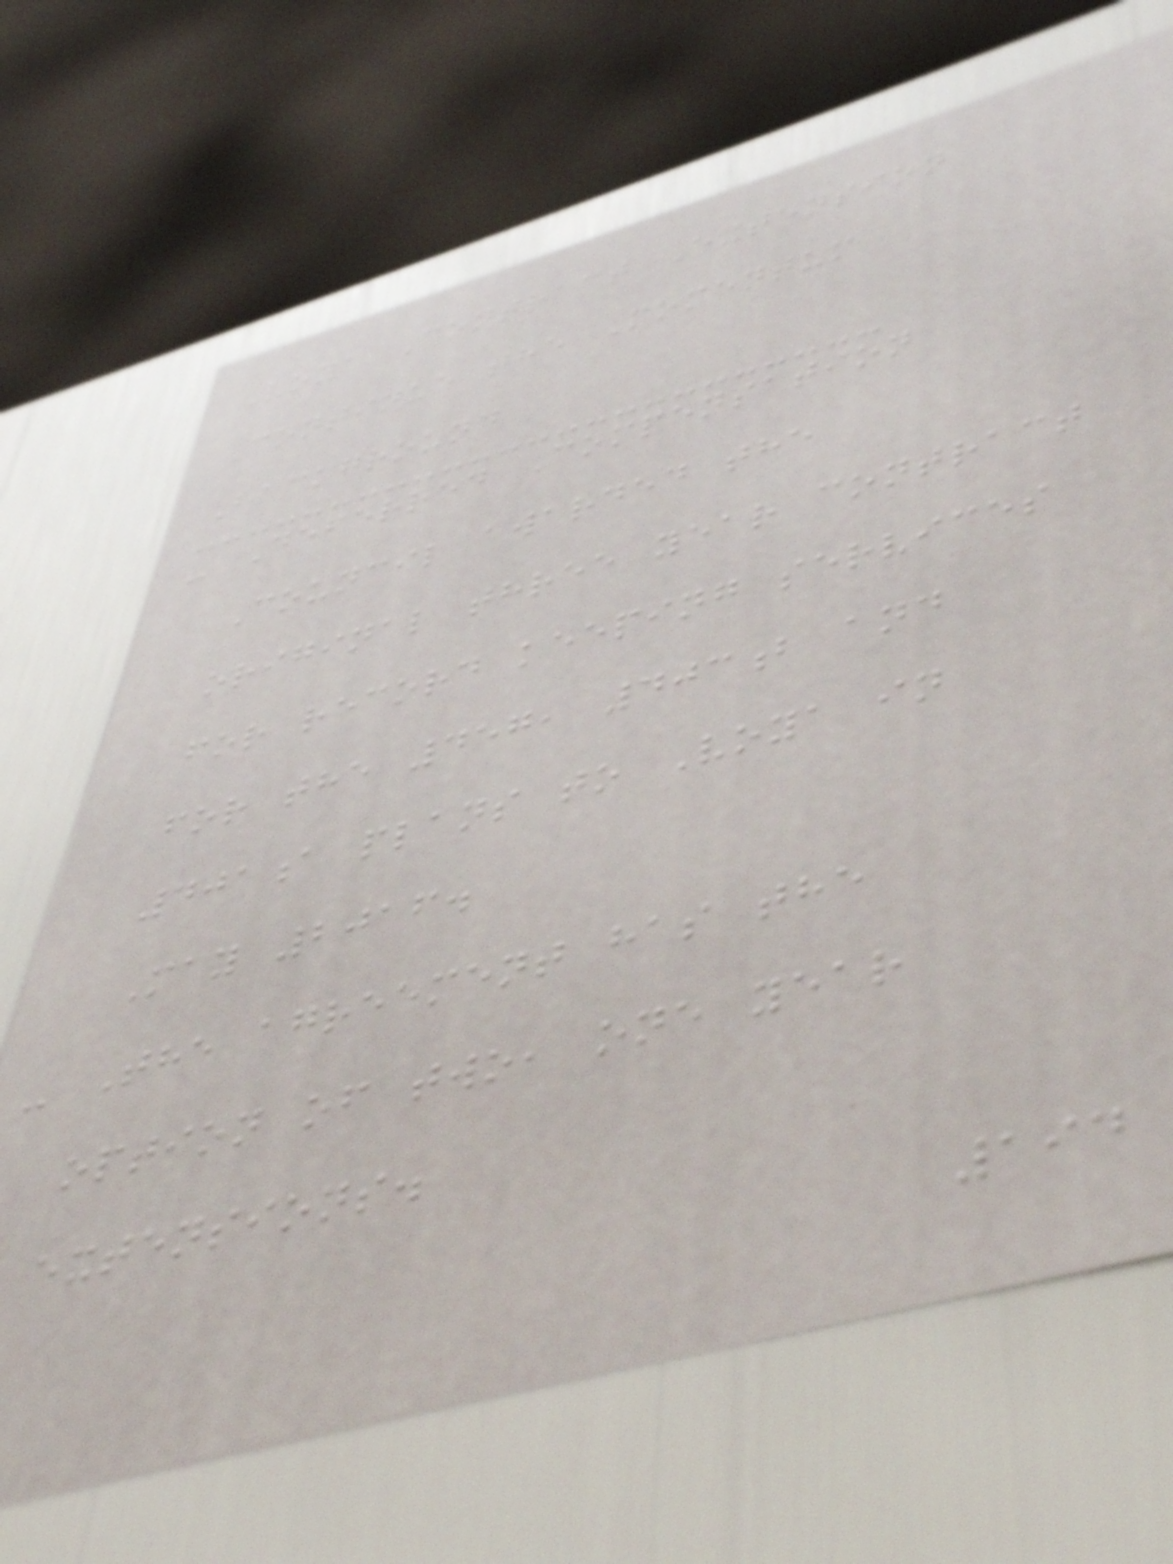Voya Contract Extension
Continue the Momentum
Background
- Deferred Compensation
Council awarded the
original three year contract
for record keeping services
for the 457, 403b and
401a plans to Voya in
May 2016.
- The agreement has the
option of two, one year
extensions.
194
